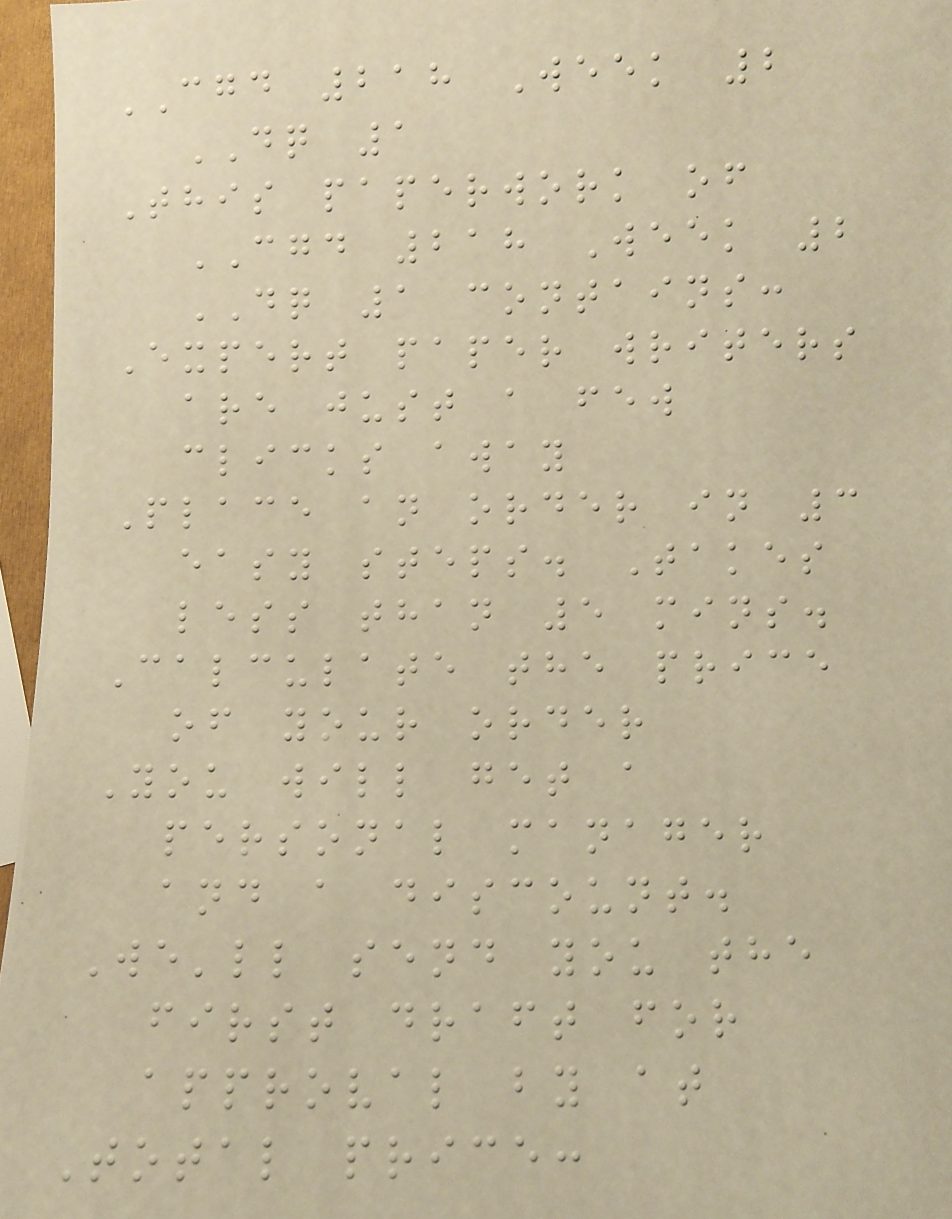CGD 218 Week 2
DQ 1
This paperwork of
CGD 218 Week 2
DQ 1 contains:
Expert paper writers
are just a few
clicks away
Place an order in 3
easy steps. Takes
less than 5 mins.
Calculate the price
of your order
You will get a
personal manager
and a discount.
We'll send you the
first draft for
approval by at
Total price:
